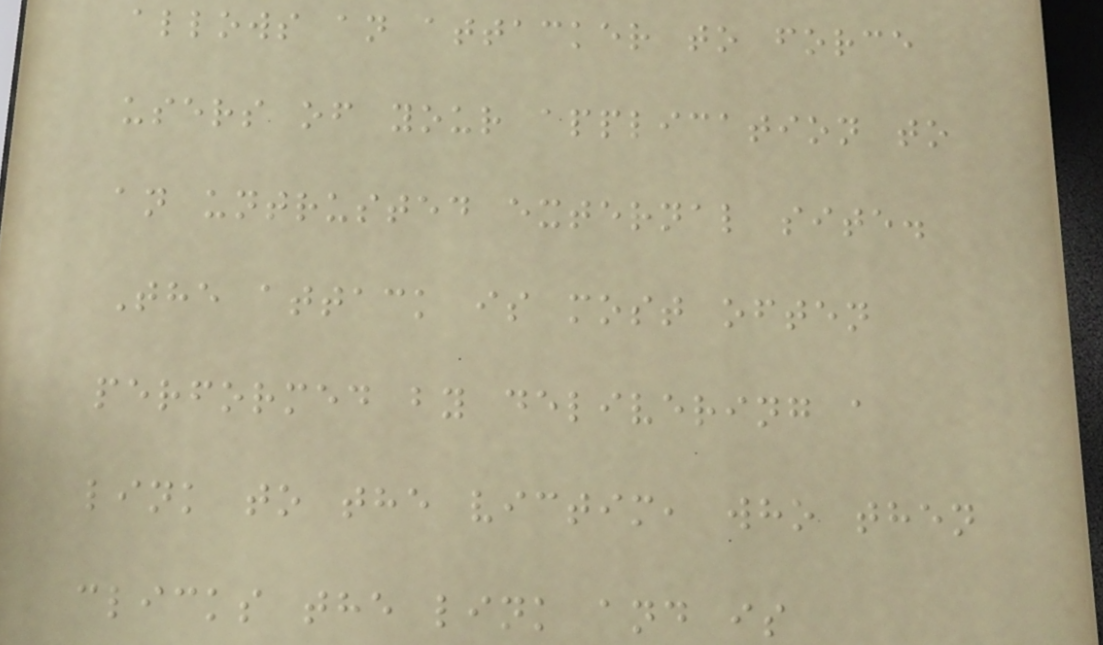allows an attacker to force
users of your application to
an untrusted external site.
The attack is most often
performed by delivering a
link to the victim, who then
clicks the link and is
